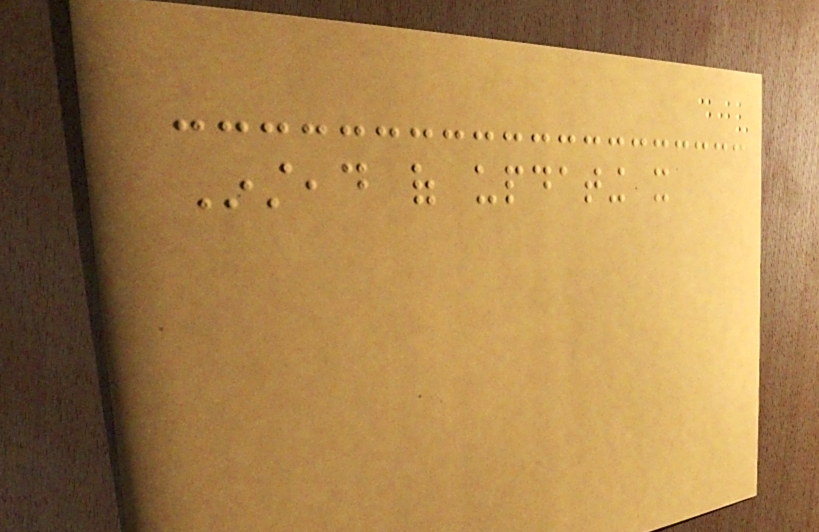Instead of updating it
